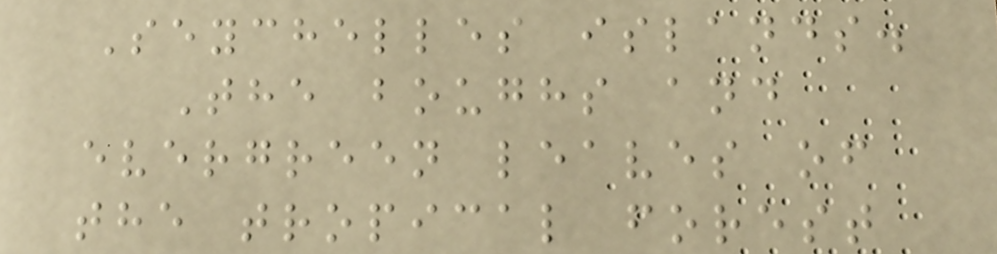Seychelles islands.
The boughs and
evergreen leaves of
the tropical forest
